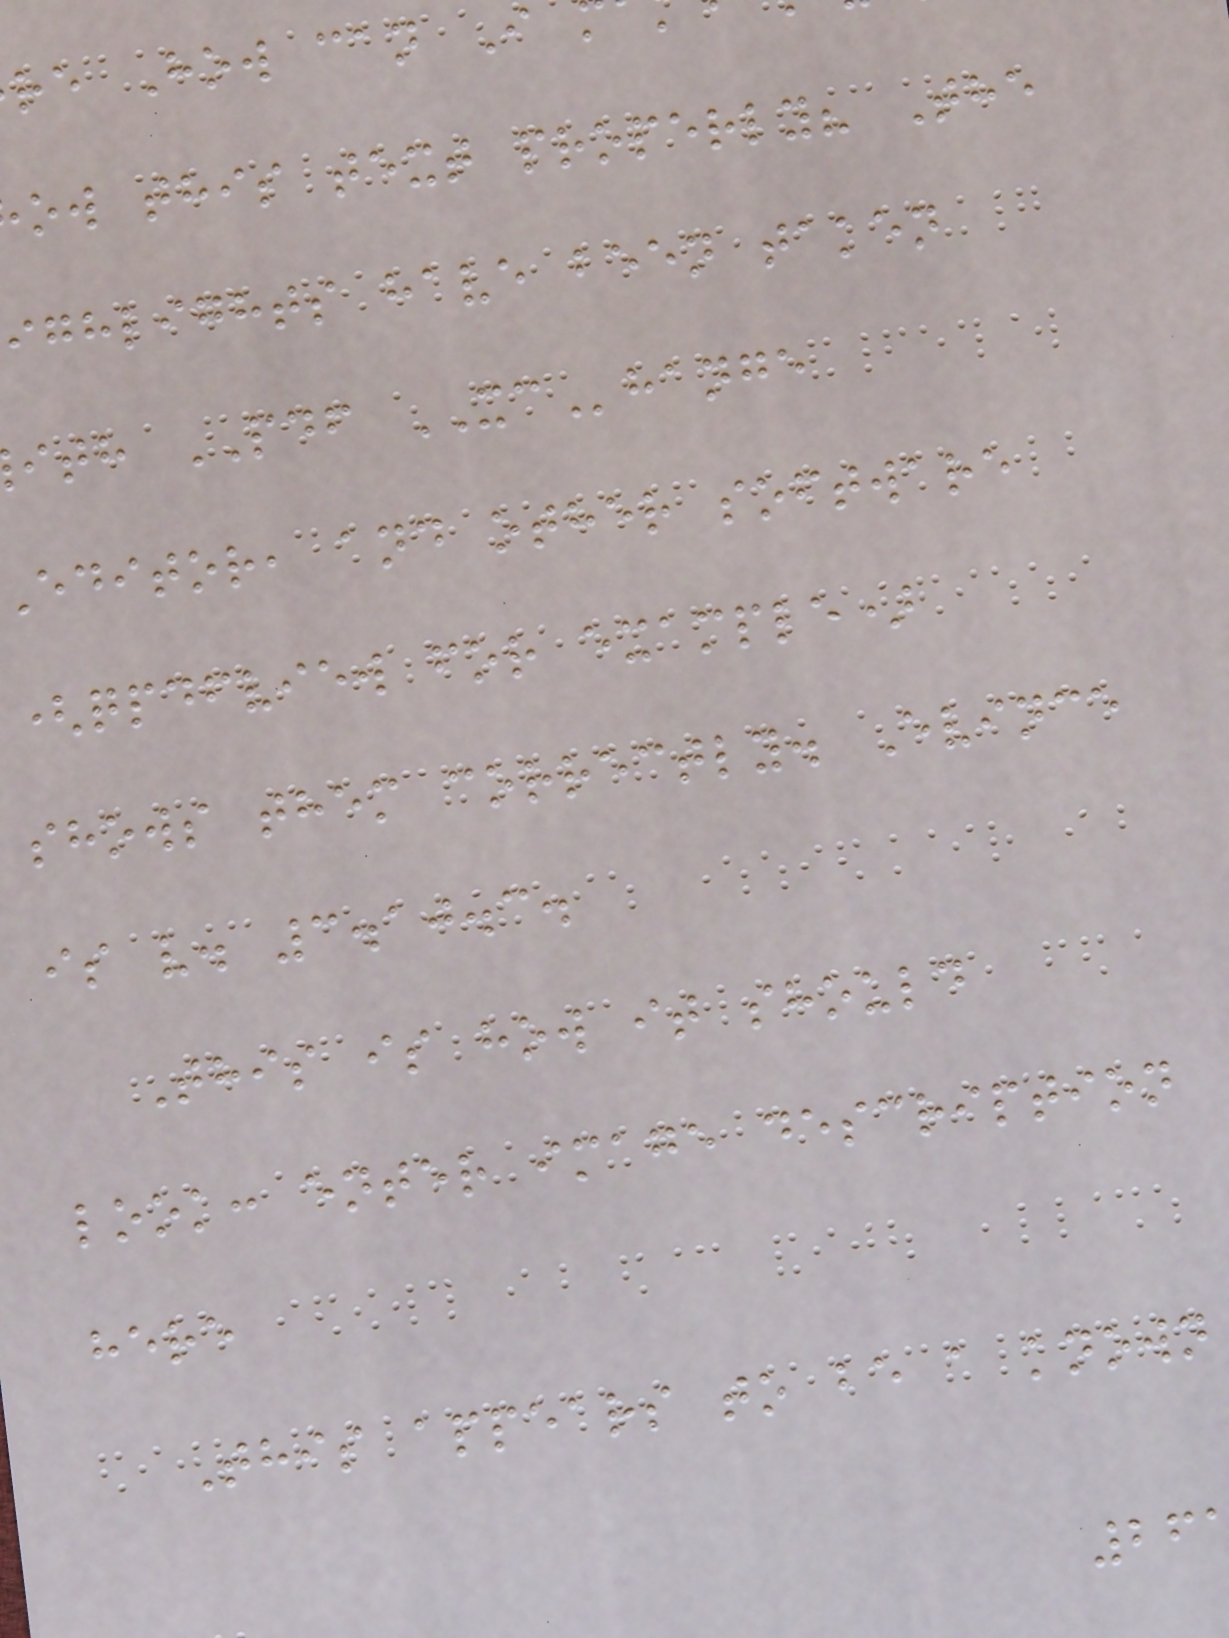re How can I
ow this text properly? The
ighlights have been taken
ith PDF XChange
editor, and other software
(qpdfview for example)
shows them correctly. Evince
is v. 3.10.3.
This is how it should
look: enter image description
here
This appears to be a known
